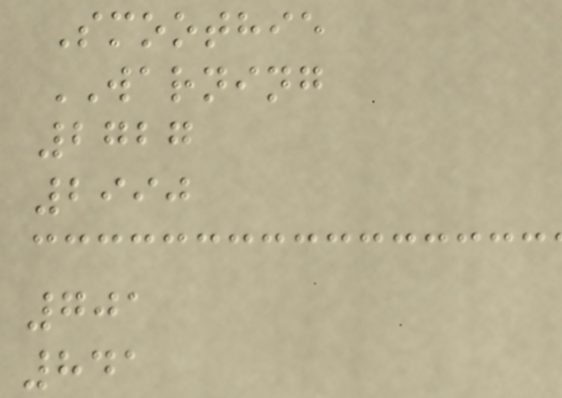Smoothie
WARNING
2727
2990
701
841
